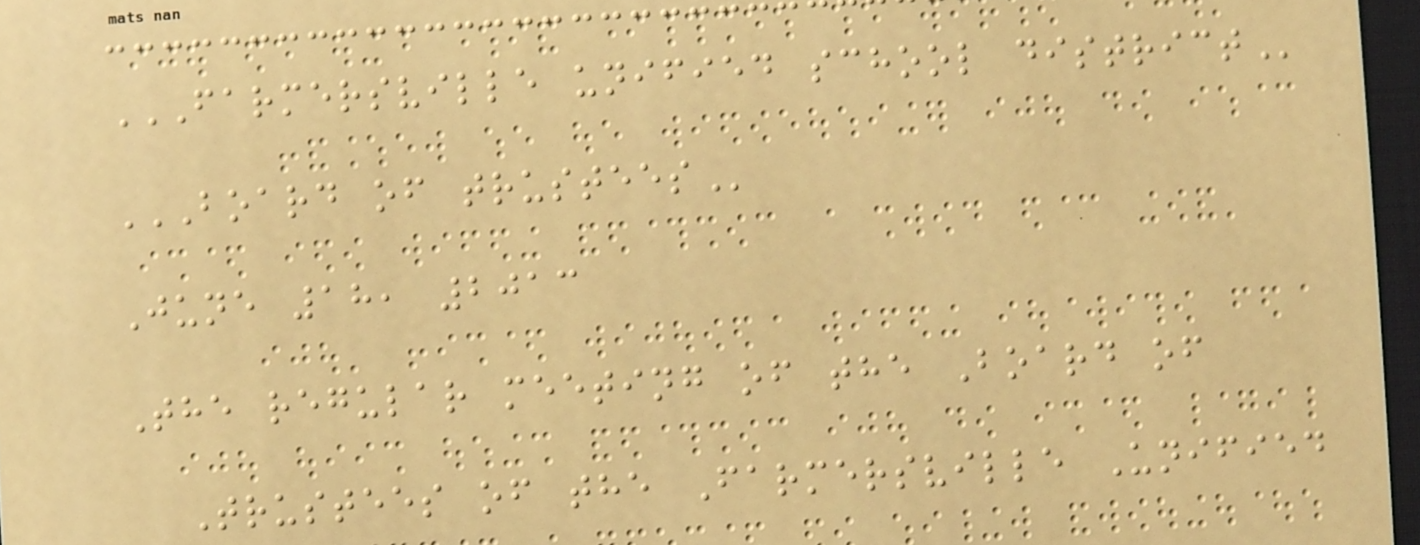FARMERSVILLE UNIFIED SCHOOL DISTRICT
BOARD OF TRUSTEES
June 18, 2013
The regular meeting of the Board of
Trustees of the Farmersville Unified
